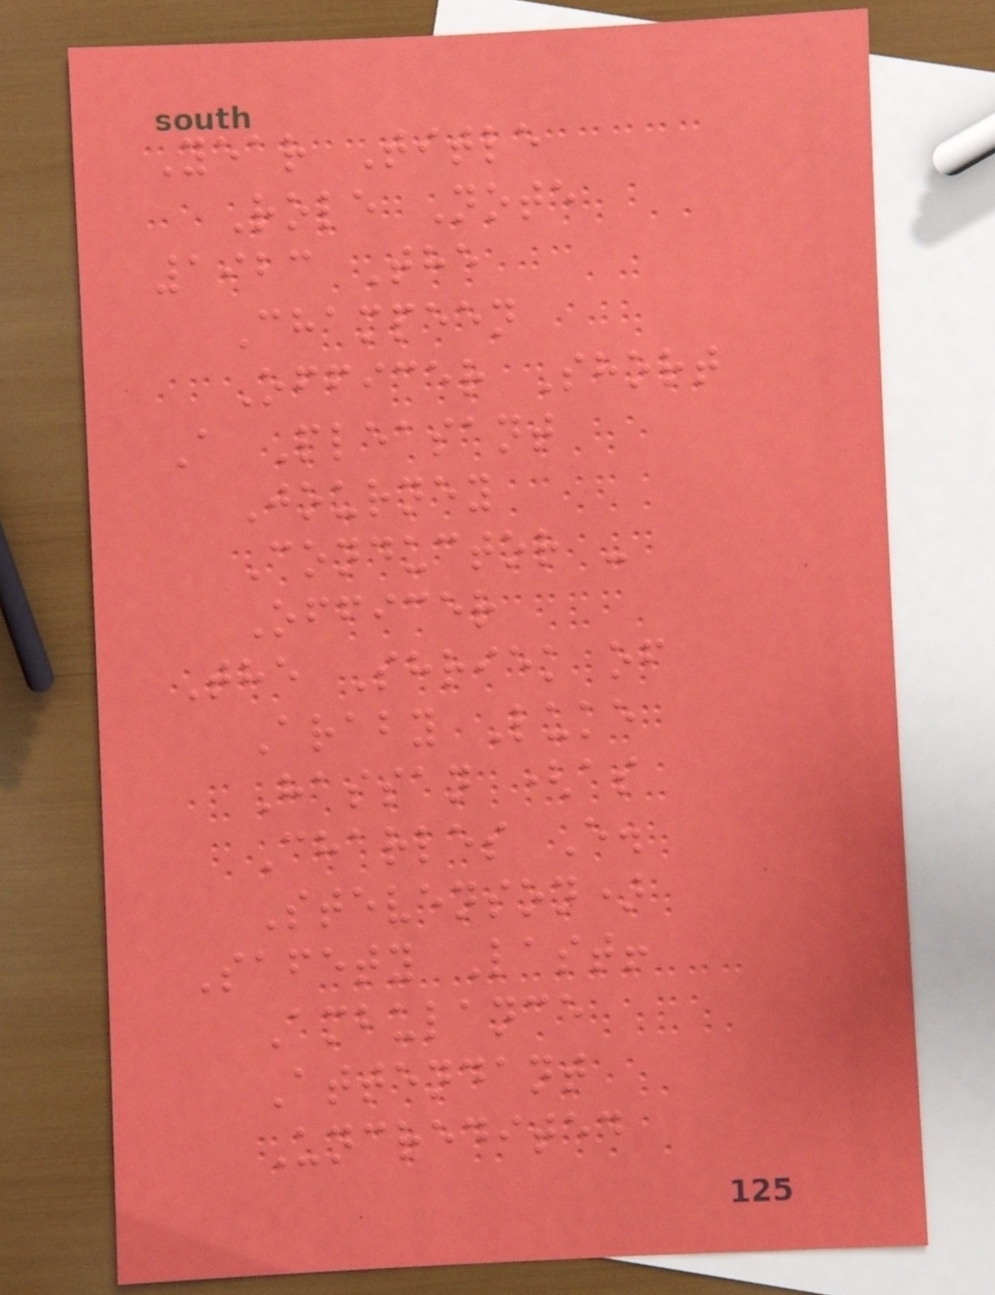Year Title
Role Note
1923 The
Champeen
Officer Short
A Pleasant
Journey
Conductor -
Officer
The Shriek of
Araby Luke
Hassan (as
Charles E.
Stevenson)
Safety Last!
Ambulance
Attendant
Uncredited
